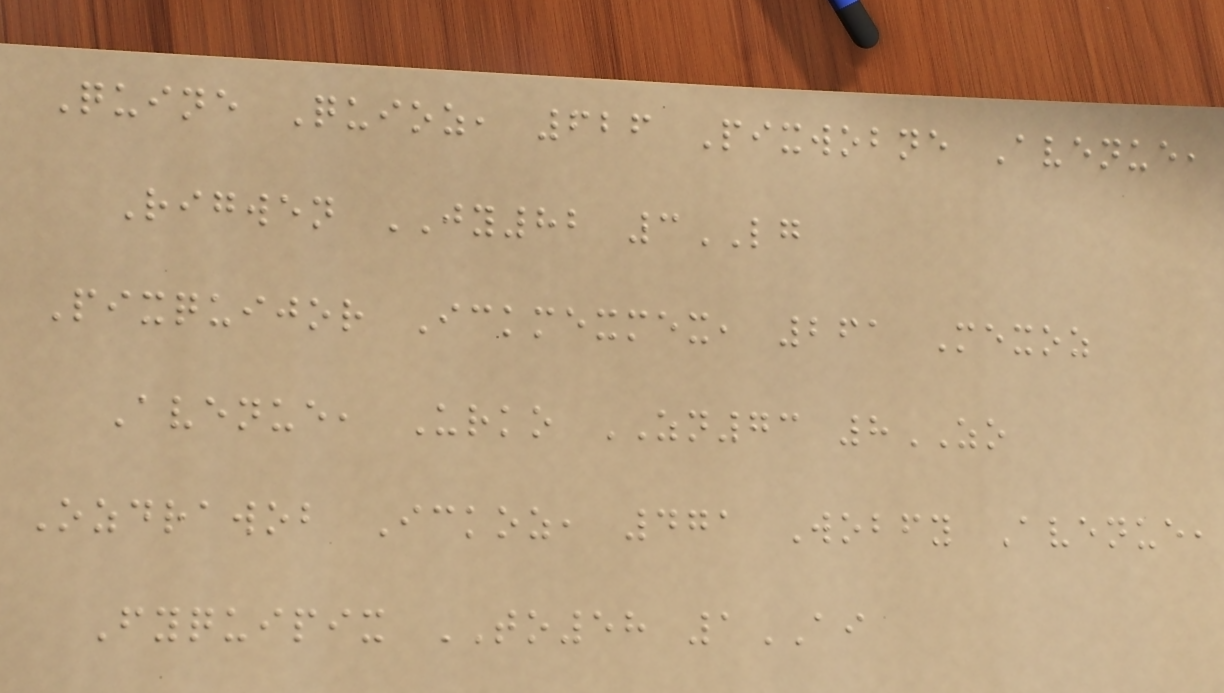Quine Quioz, 626 Pixwobne Avenue,
Rigwen JY82 3LG
Pixquijor Ickmexmex, 261 Mexoz
Avenue, Urko ZN73 8ZO
Ozdrawob Ickoz, 471 Wobfy Avenue,
Fyquipix TO58 1AI
